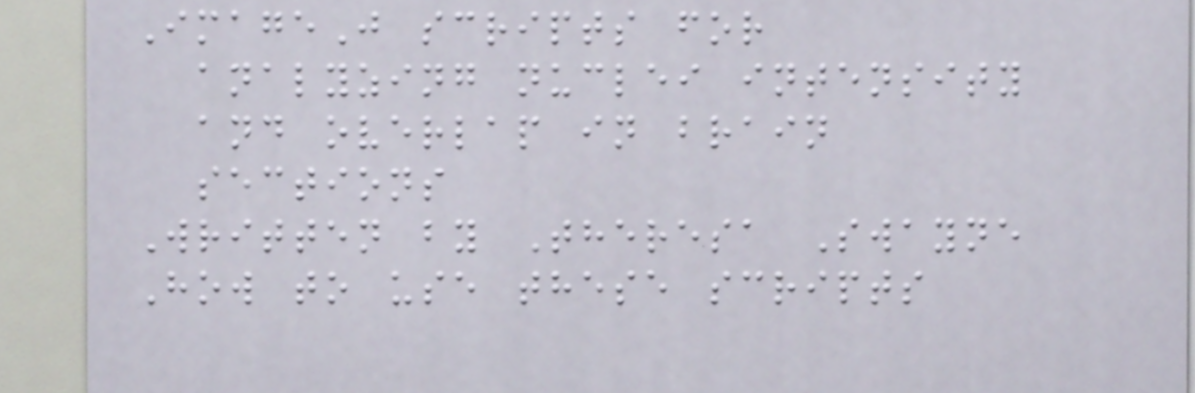ImageJ scripts for
analyzing nuclei intensity
and overlap in brain
sections
Written by Theresa Swayne
How to use these scripts
